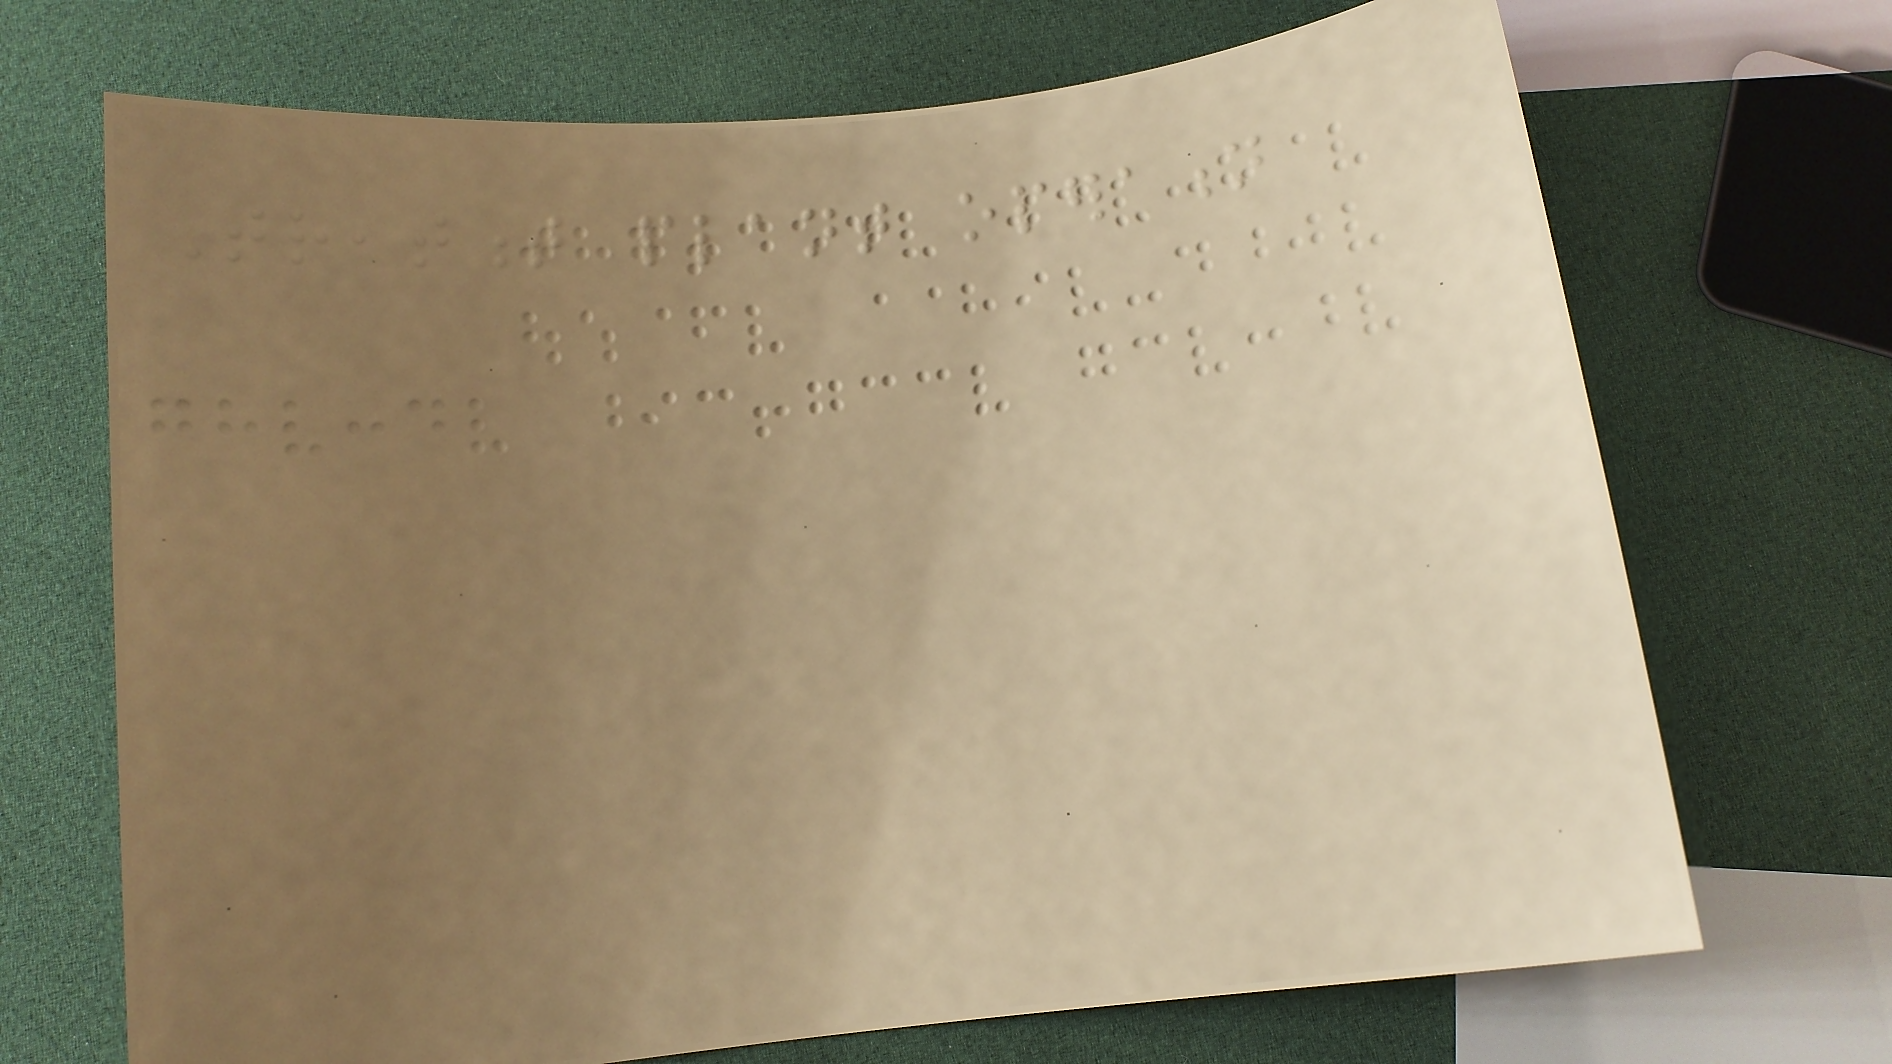Treatment plant operation
